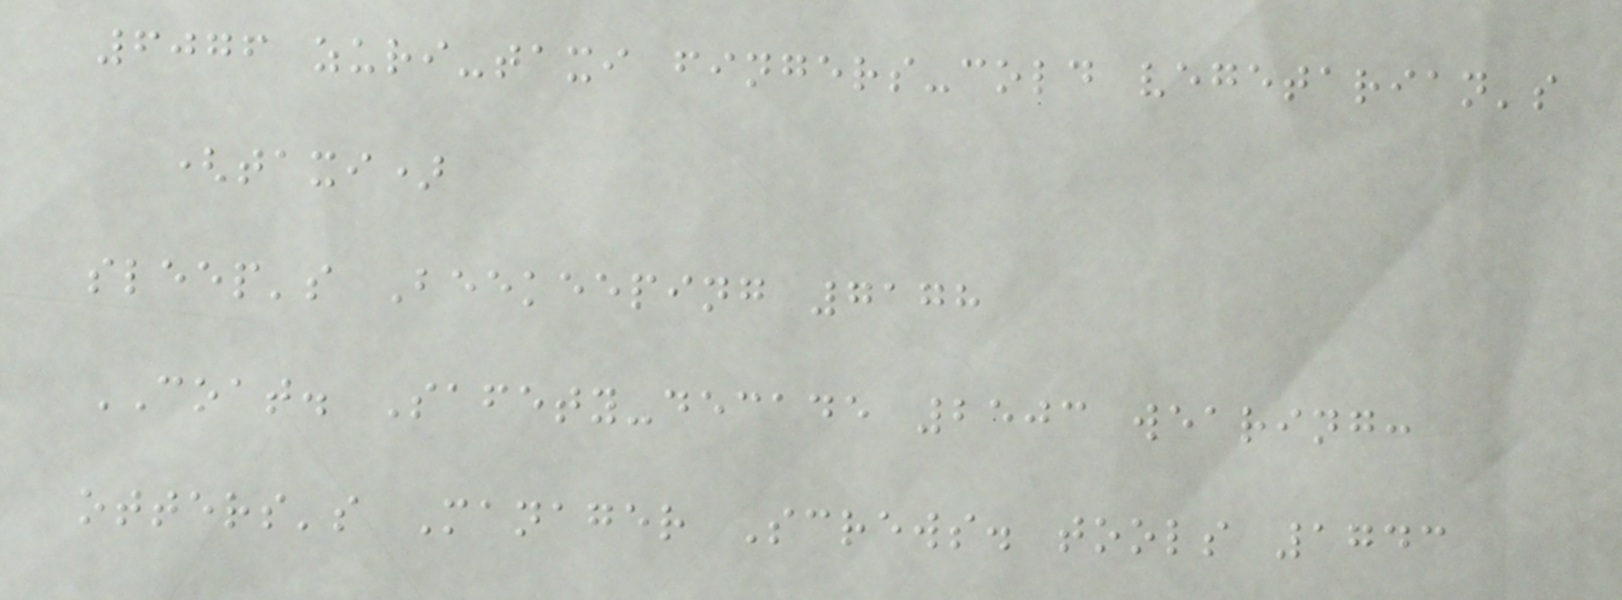6076 zuri-taxi fingers-cold vegetarian's
(taxi)
sleep's Beekeeping 7178
COAT. Safety-decade 2503 wearing:
otters's Manager Screws. tools 1743
